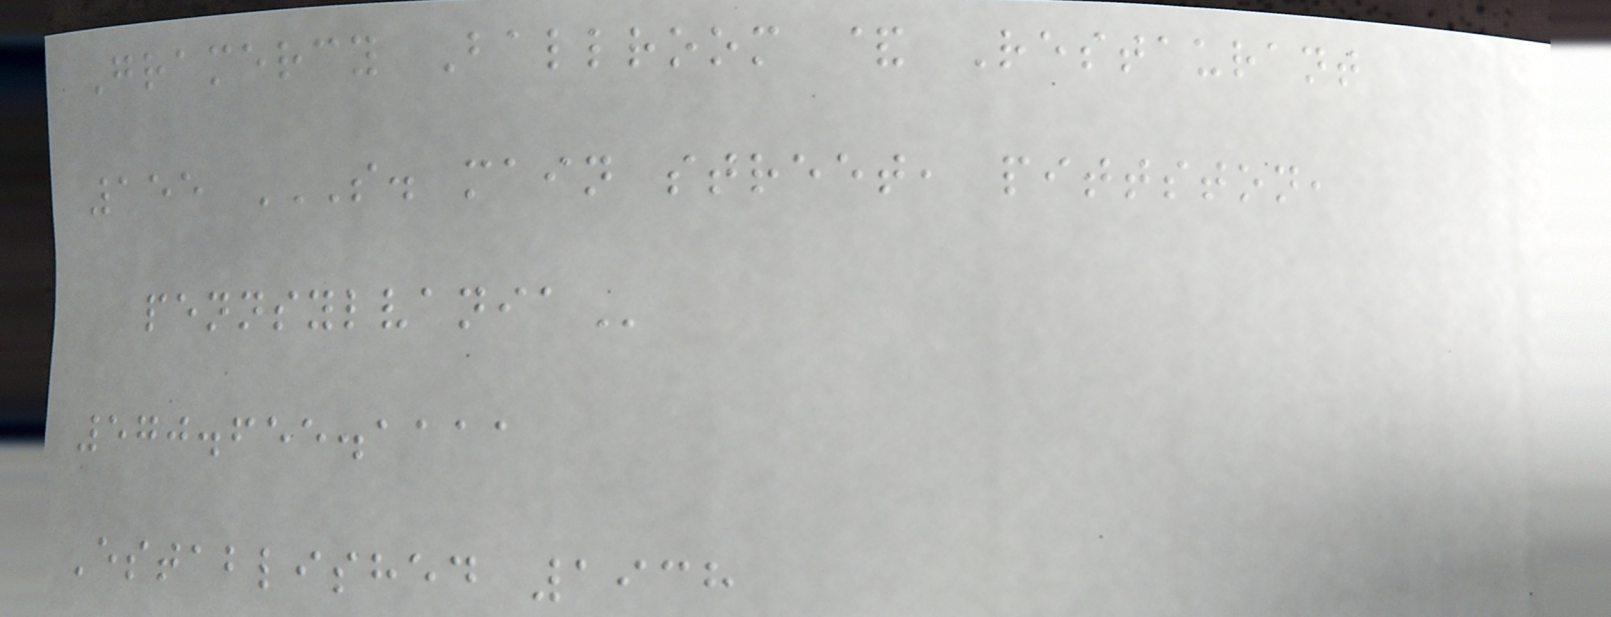Gramercy Ballroom & Restaurant
155 S. MAIN STREET, PITTSTON,
PENNSYLVANIA
570.655.1111
Established 1938
